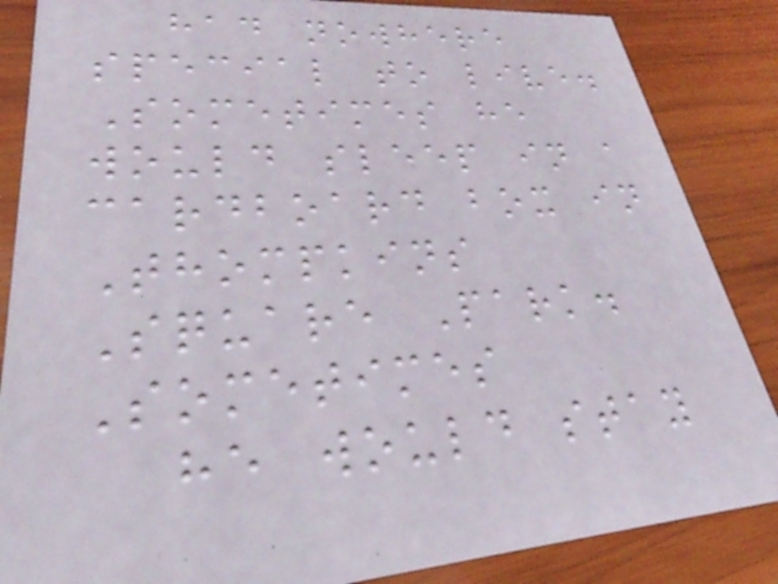had nowhere
special to live.
Sometimes he
would sleep in a
cardboard box in
Thompkins
Square Park.
Sometimes
he would stay
